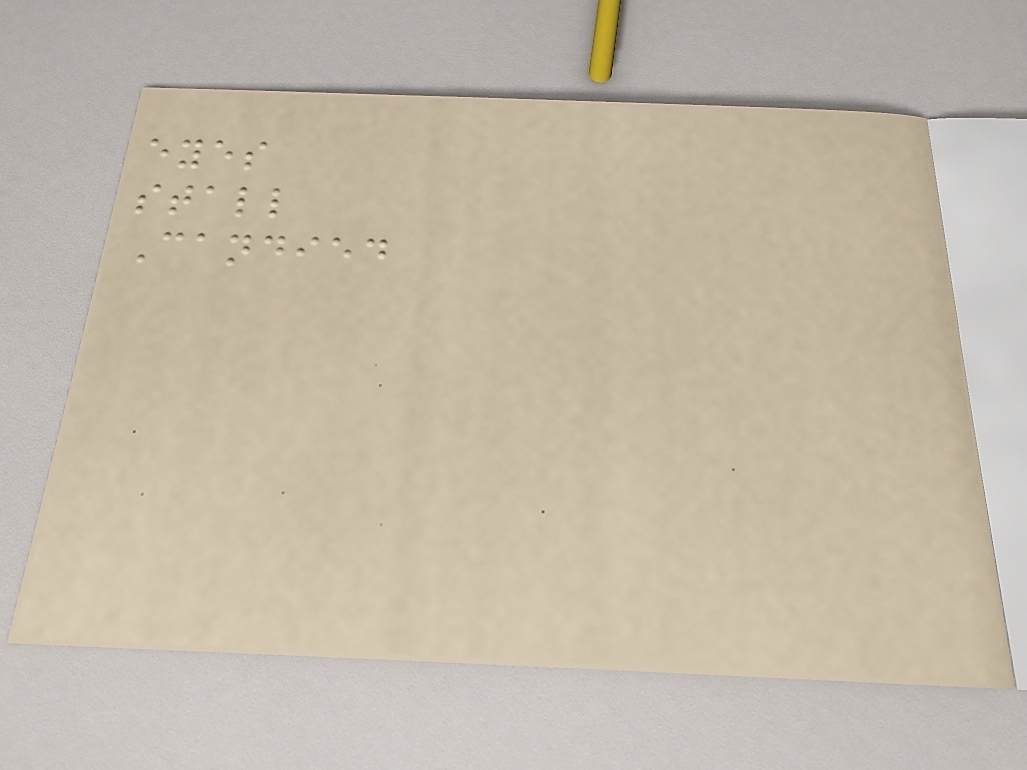eyes
stall
Candied
